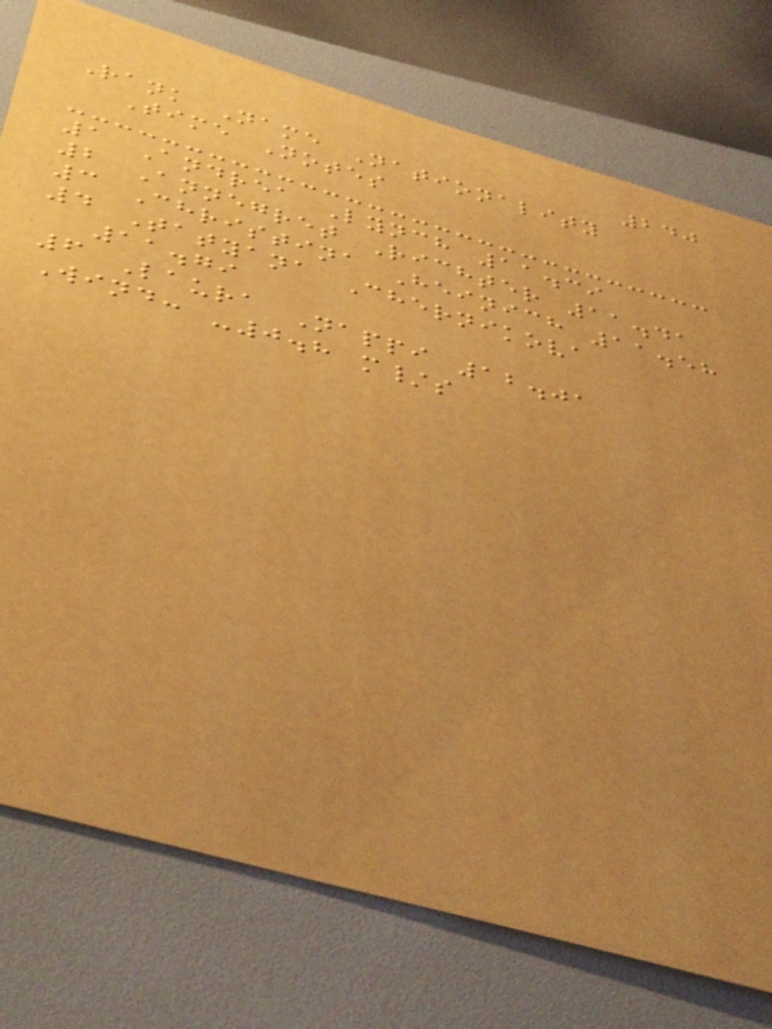240
Rank Name Nationality
Time Notes
1 Andrea Lynch 11.39
2 Annegret Richter 11.41
3 Christina Heinich 11.58
4 Tatyana Chernikova
11.79
6 Laura Nappi 12.01
Wind: -0.8 m/s
